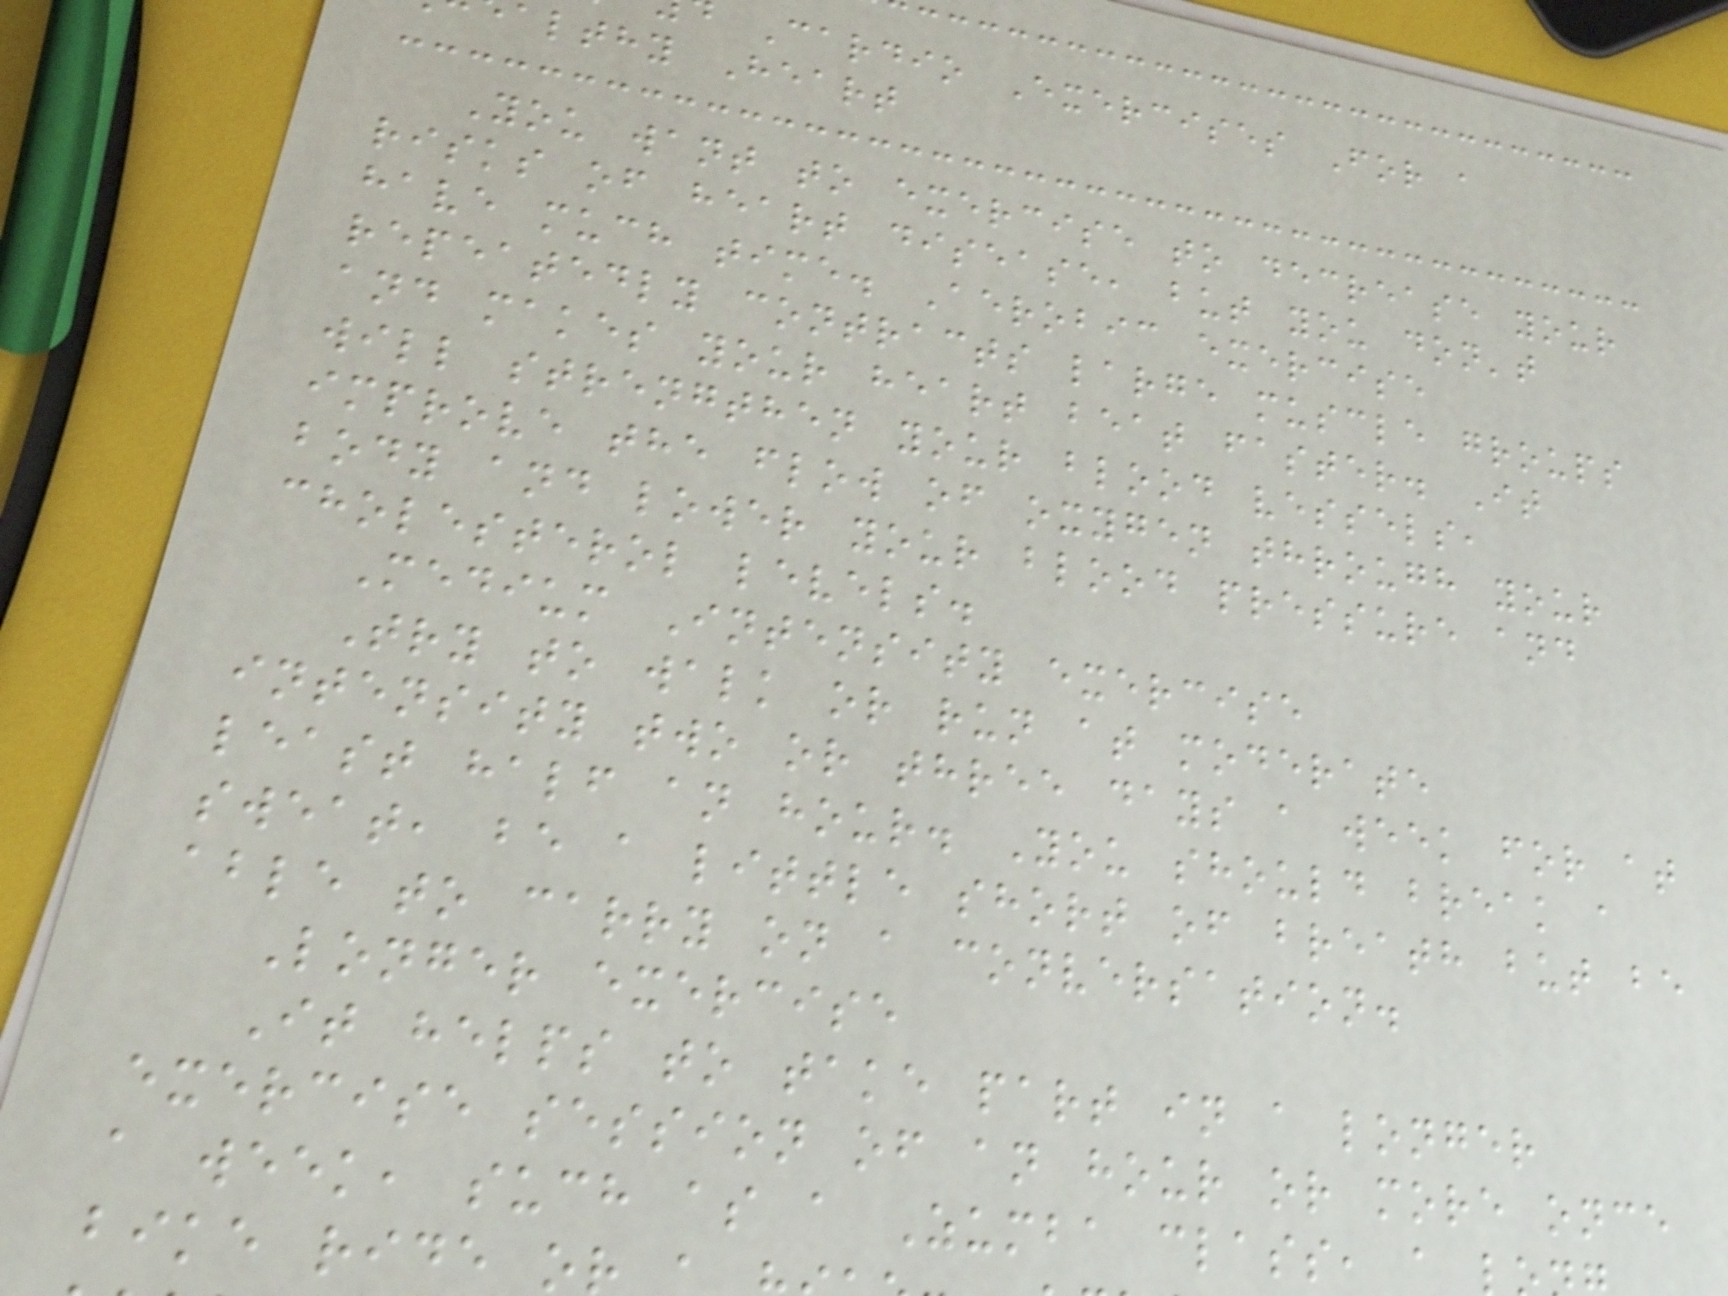Cardio Exercises For a
althy Heart
You want to exercise to decrease your
risks of heart disease, but you don't
have much time. Aerobic exercise
repeatedly contracts large muscle groups
and makes your heart beat faster. It
will strengthen your blood vessels,
improve the flow of oxygen through your
body and lower your blood pressure and
cholesterol levels.
Medium Intensity exercise
Try to walk or run at moderate
intensity two or three days a week for at
least half an hour. You should break a
sweat, be a little short of breath but be
able to carry on a conversation.
Longer exercise
It helps to take part in a longer
exercise session of an hour or more once
a week, such as a Zumba class, a
bike ride o
